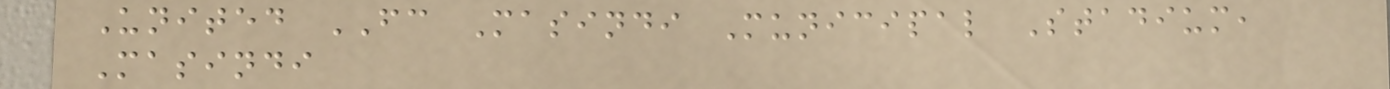United FC Masindi Municipal Stadium,
Masindi
